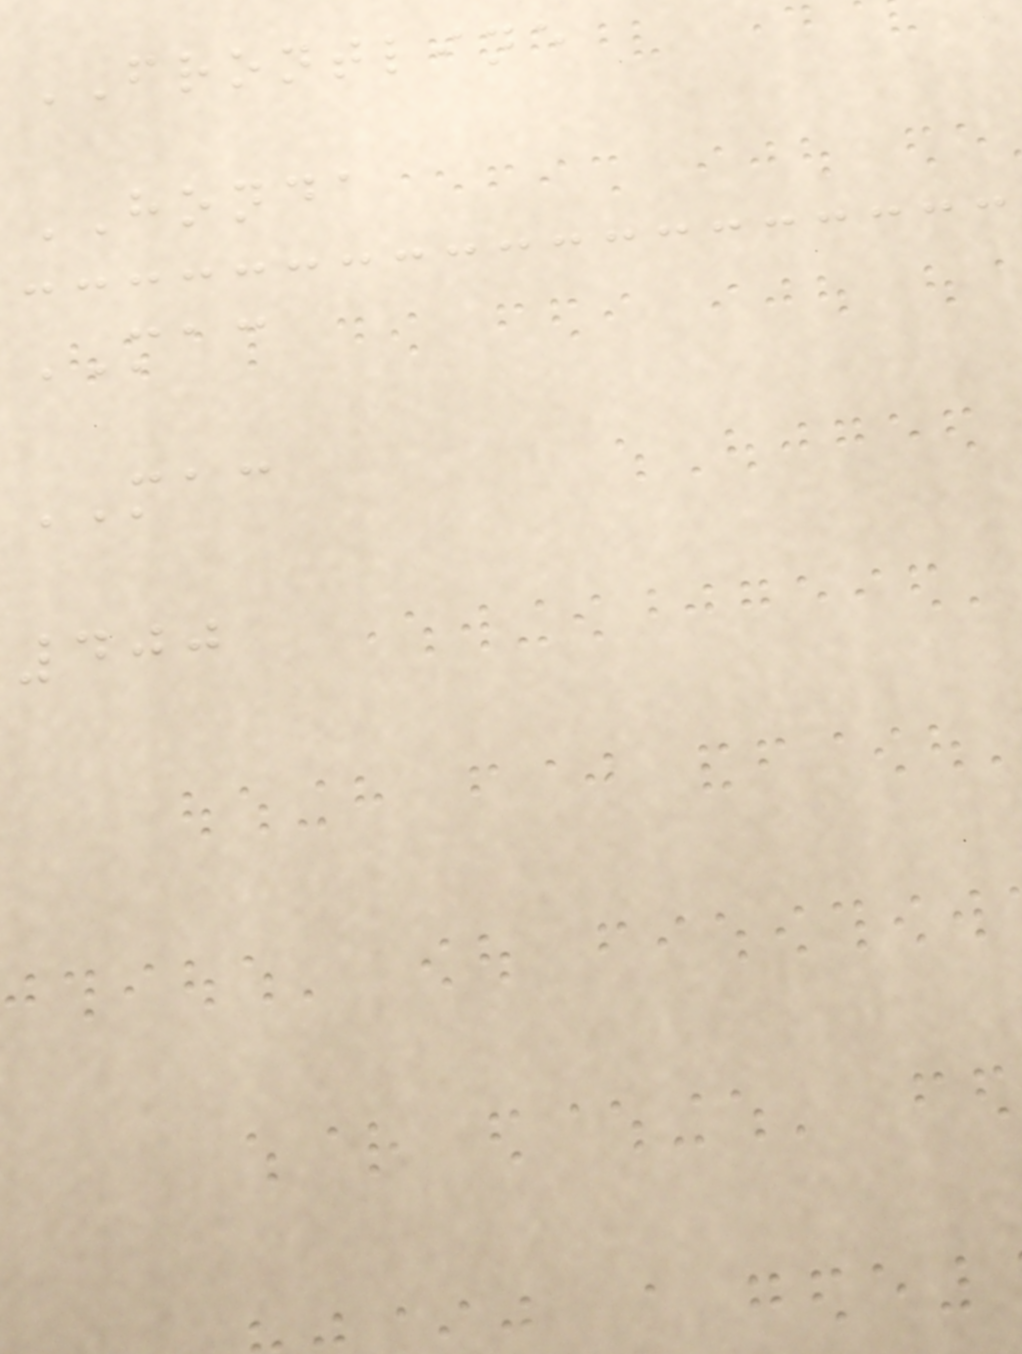FRONTLINE
HONDA
MAC
MAC
400
